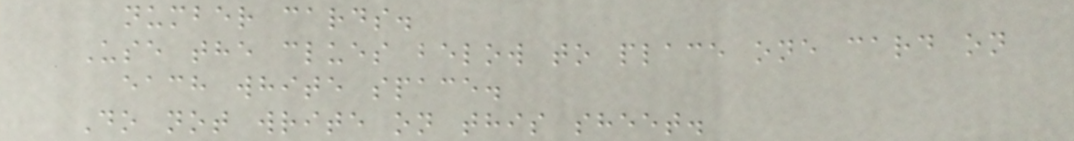number cards.
Use the clues below to place one card on
each white space.
Do not write on this sheet.
